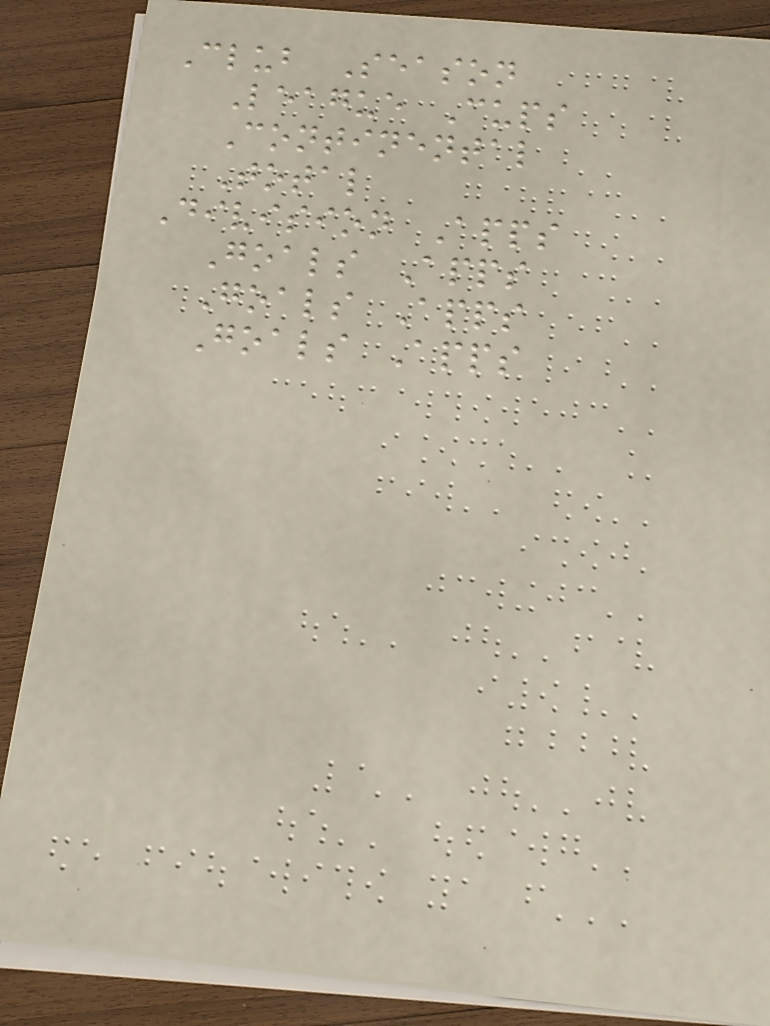Club Season
League Cups
Continental
Total
Division Apps
Goals Apps
Goals Apps
Goals Apps
